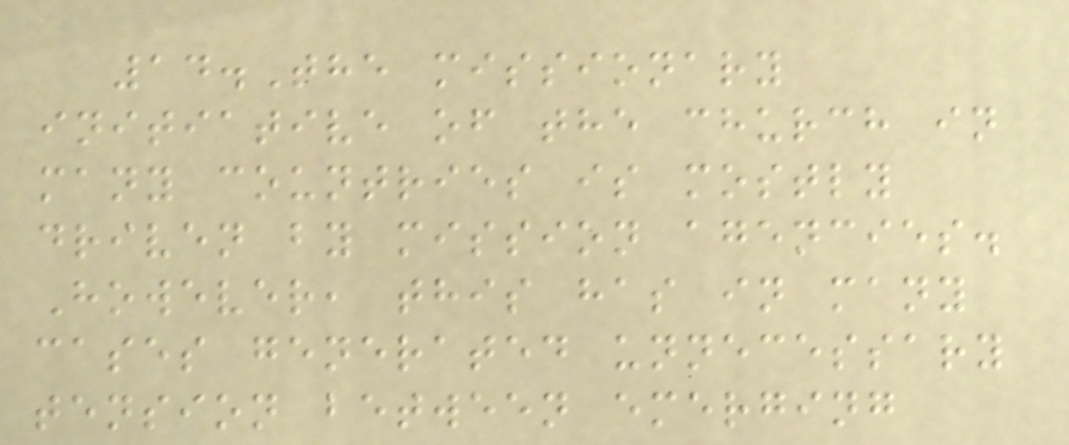14.The missionary
initiative of the church in
many countries is mostly
driven by mission agencies.
However, this has in many
cases generated unnecessary
tension between emerging
